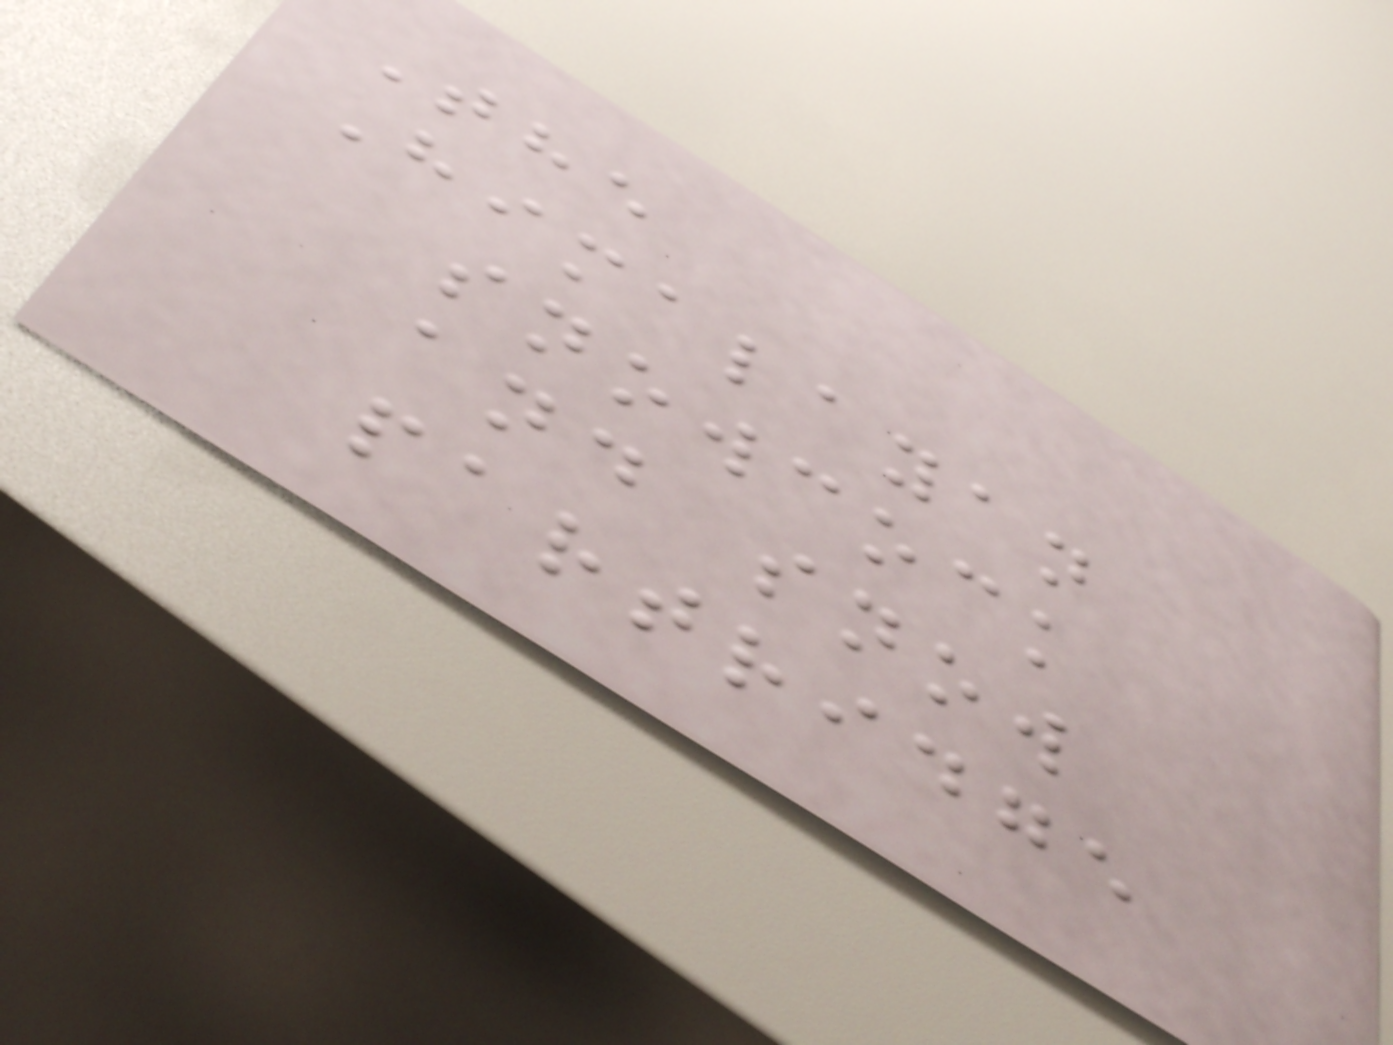The
Himalayan
snowcock
and snow
partridge
